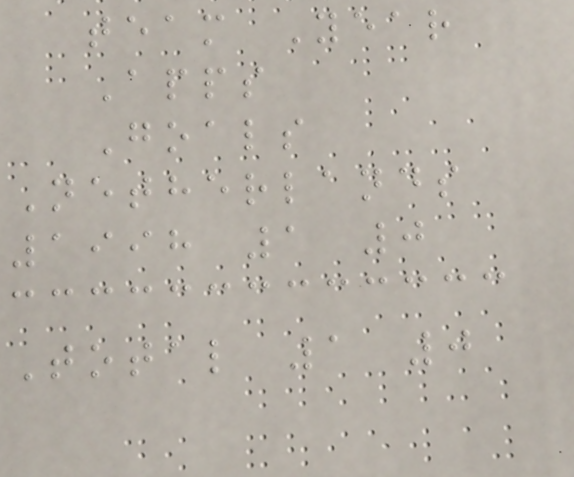team Year
Apps
Goals
Netherlands
1998 1 0
Total 1 0
